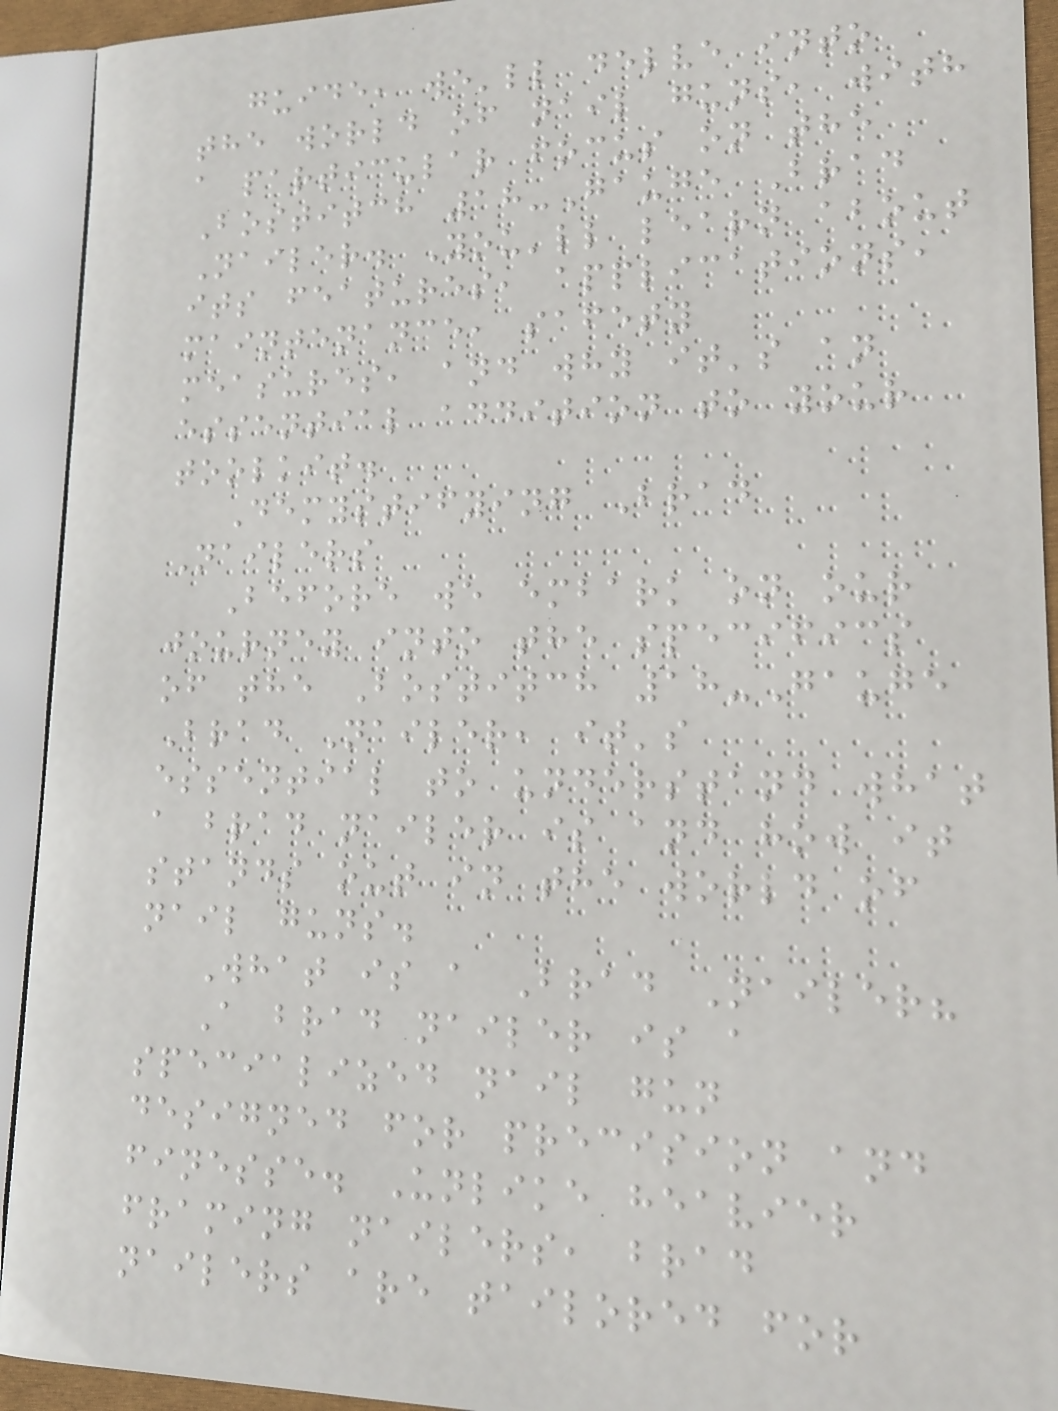guide, we'll delve into
the world of nail guns, with
a particular focus on the
Bostitch 18-Gauge Brad
Nailer. You'll learn about
its features, applications,
maintenance, safety
measures, and why it's an
essential addition to your
toolkit.
Demystifying Brad
Nailers
Before we embark on our
journey into the specifics
of the Bostitch 18-Gauge
Brad Nailer, it's
essential to understand what
a brad nailer is and how it
stands out in the world of
nail guns.
What is a Brad Nailer?
A brad nailer is a
specialized nail gun
designed for precision and
finesse. Unlike heavier
framing nailers, brad
nailers are tailored for
